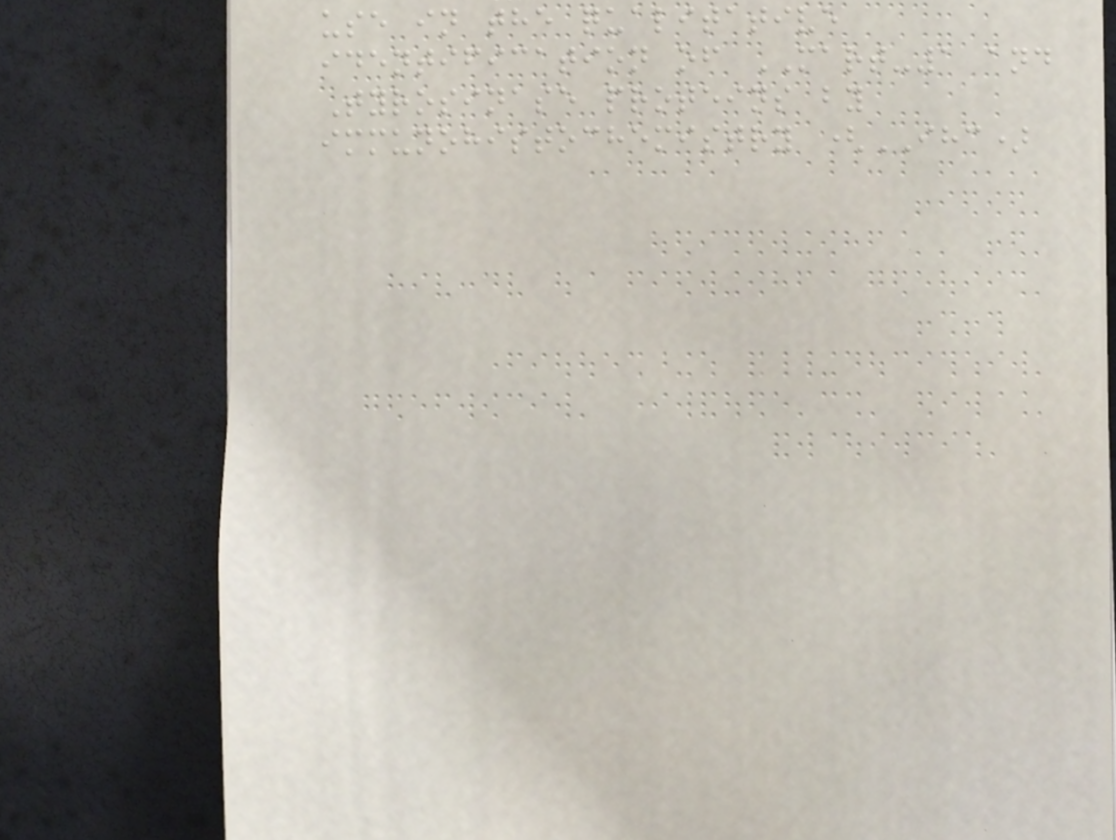use in the qualitative
identification of MART-1 and
Tyrosinase proteins by
immunohistochemistry (IHC)
